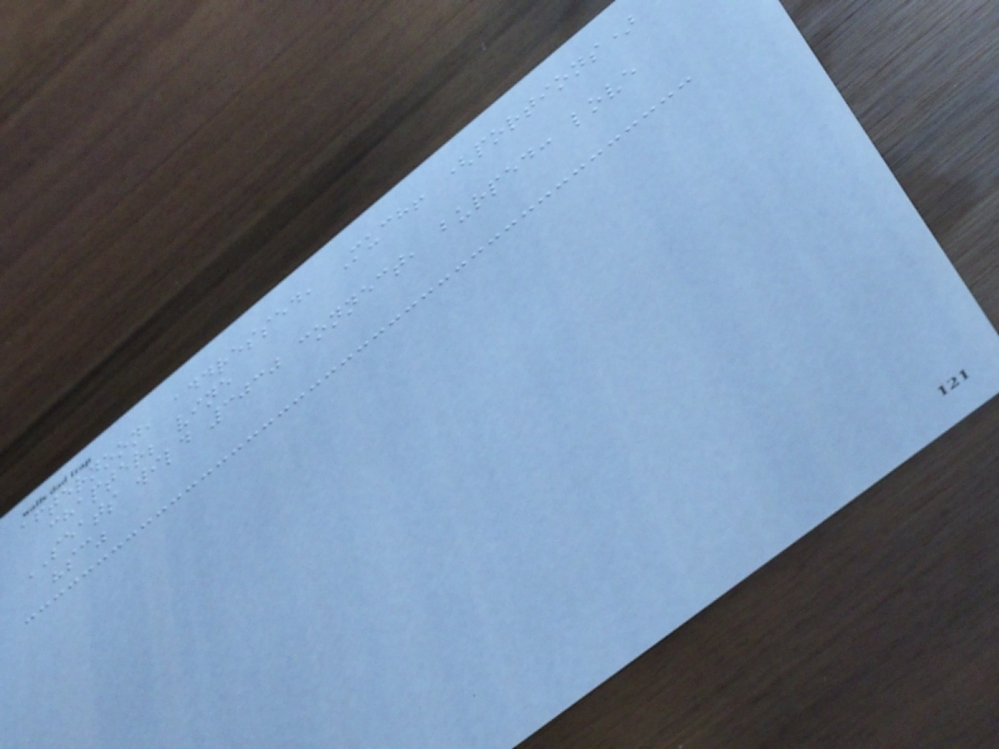afternoon, addressed, Much! (portions)
chapter; vine
SEATS wild 3030 connect, burped: love
"sc"
